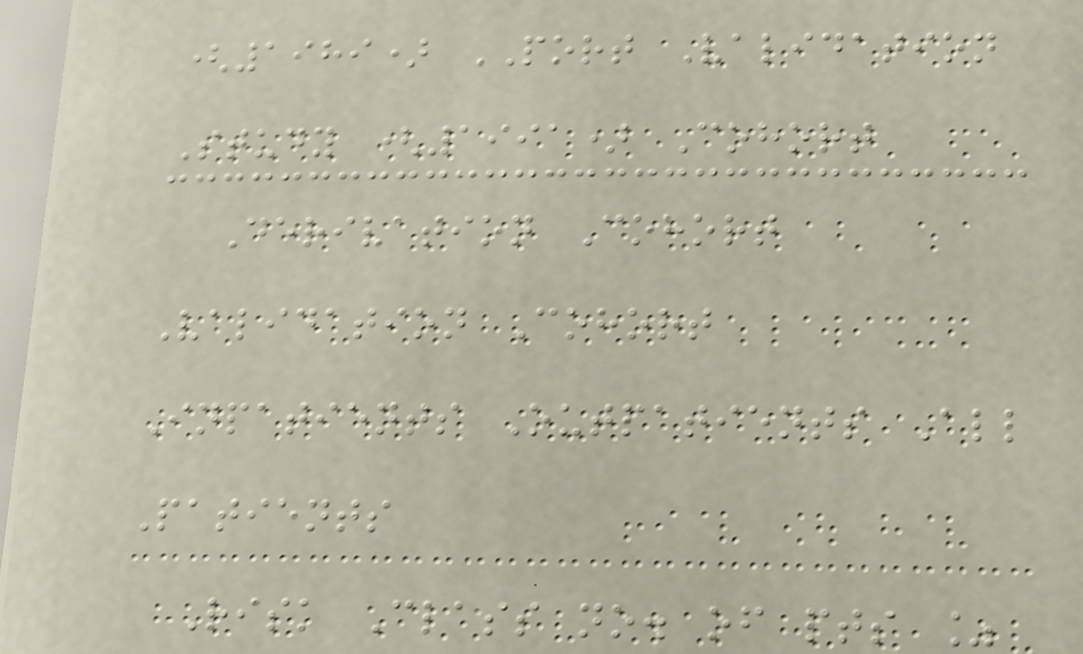(1989) PORT Validation
Study (1991) Cohort
Derivation Cohort
Validation Cohort
Inpatients Outpatients All
Patients
Risk Class no. of pts %
